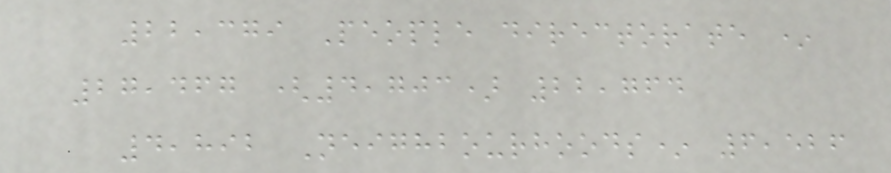22,379 People directorate *
27,467 (4,703) 22,764
4,892 Neighbourhoods* 6,526
